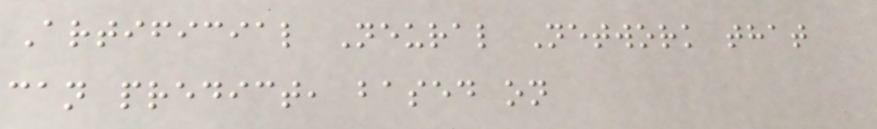Artificial Neural Network that
can predict, based on
